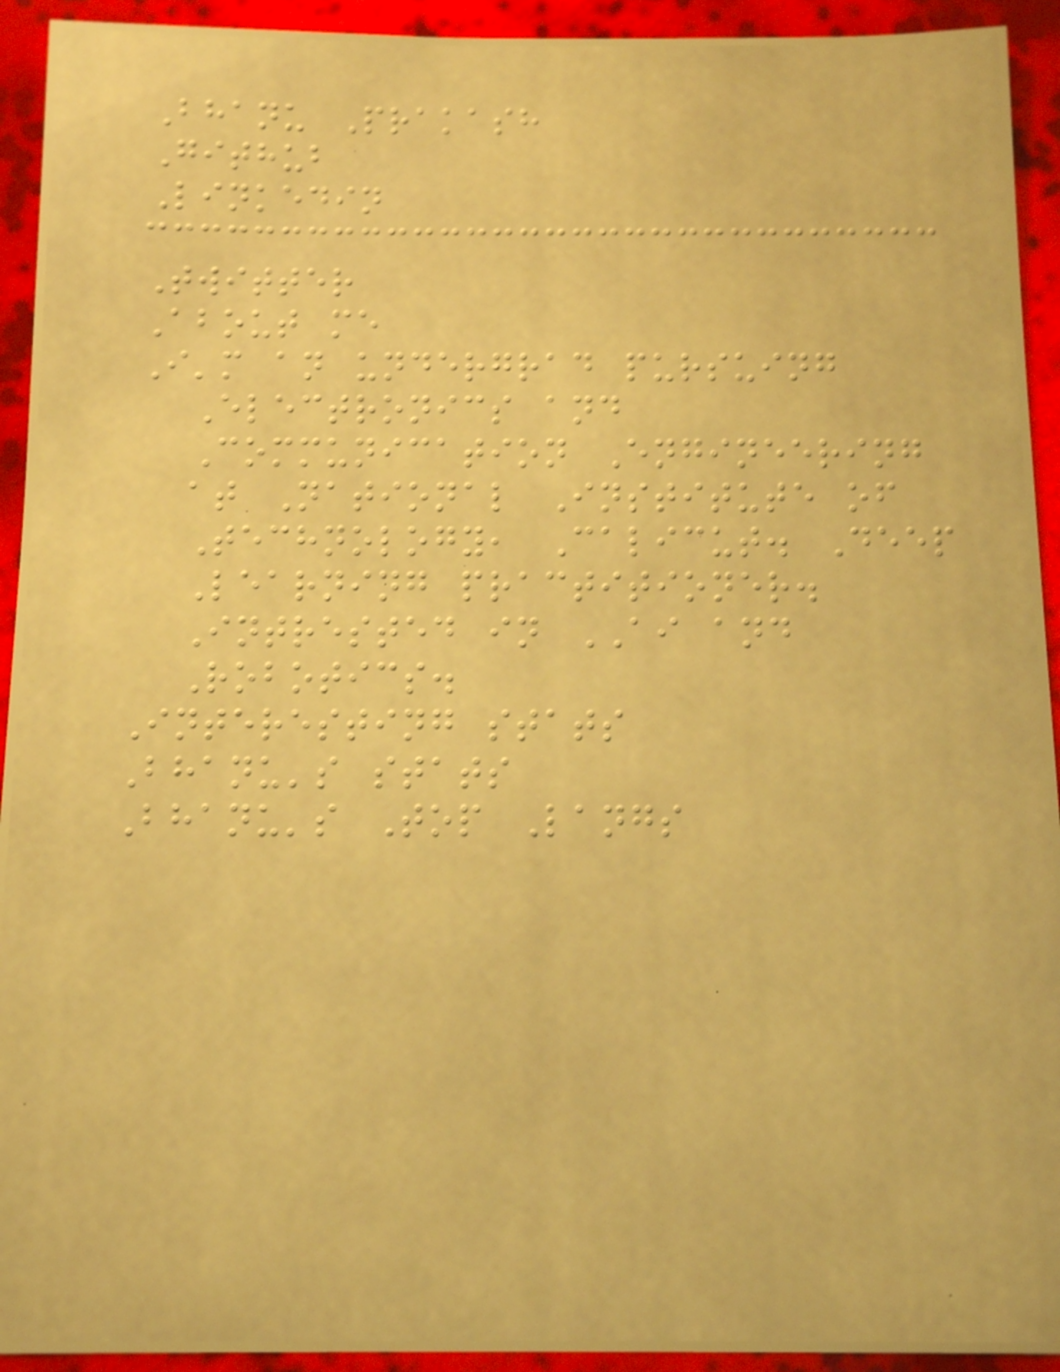Bhanu Prakash
Github
Linkedin
Twitter
About me
I'm an undergrad pursuing
Electronics and
Communication Engineering
at National Institute of
Technology, Calicut. Deep
Learning practitioner.
Intrested in AI and
Robotics.
Interesting stats
Bhanu's stats
Bhanu's Top Langs
